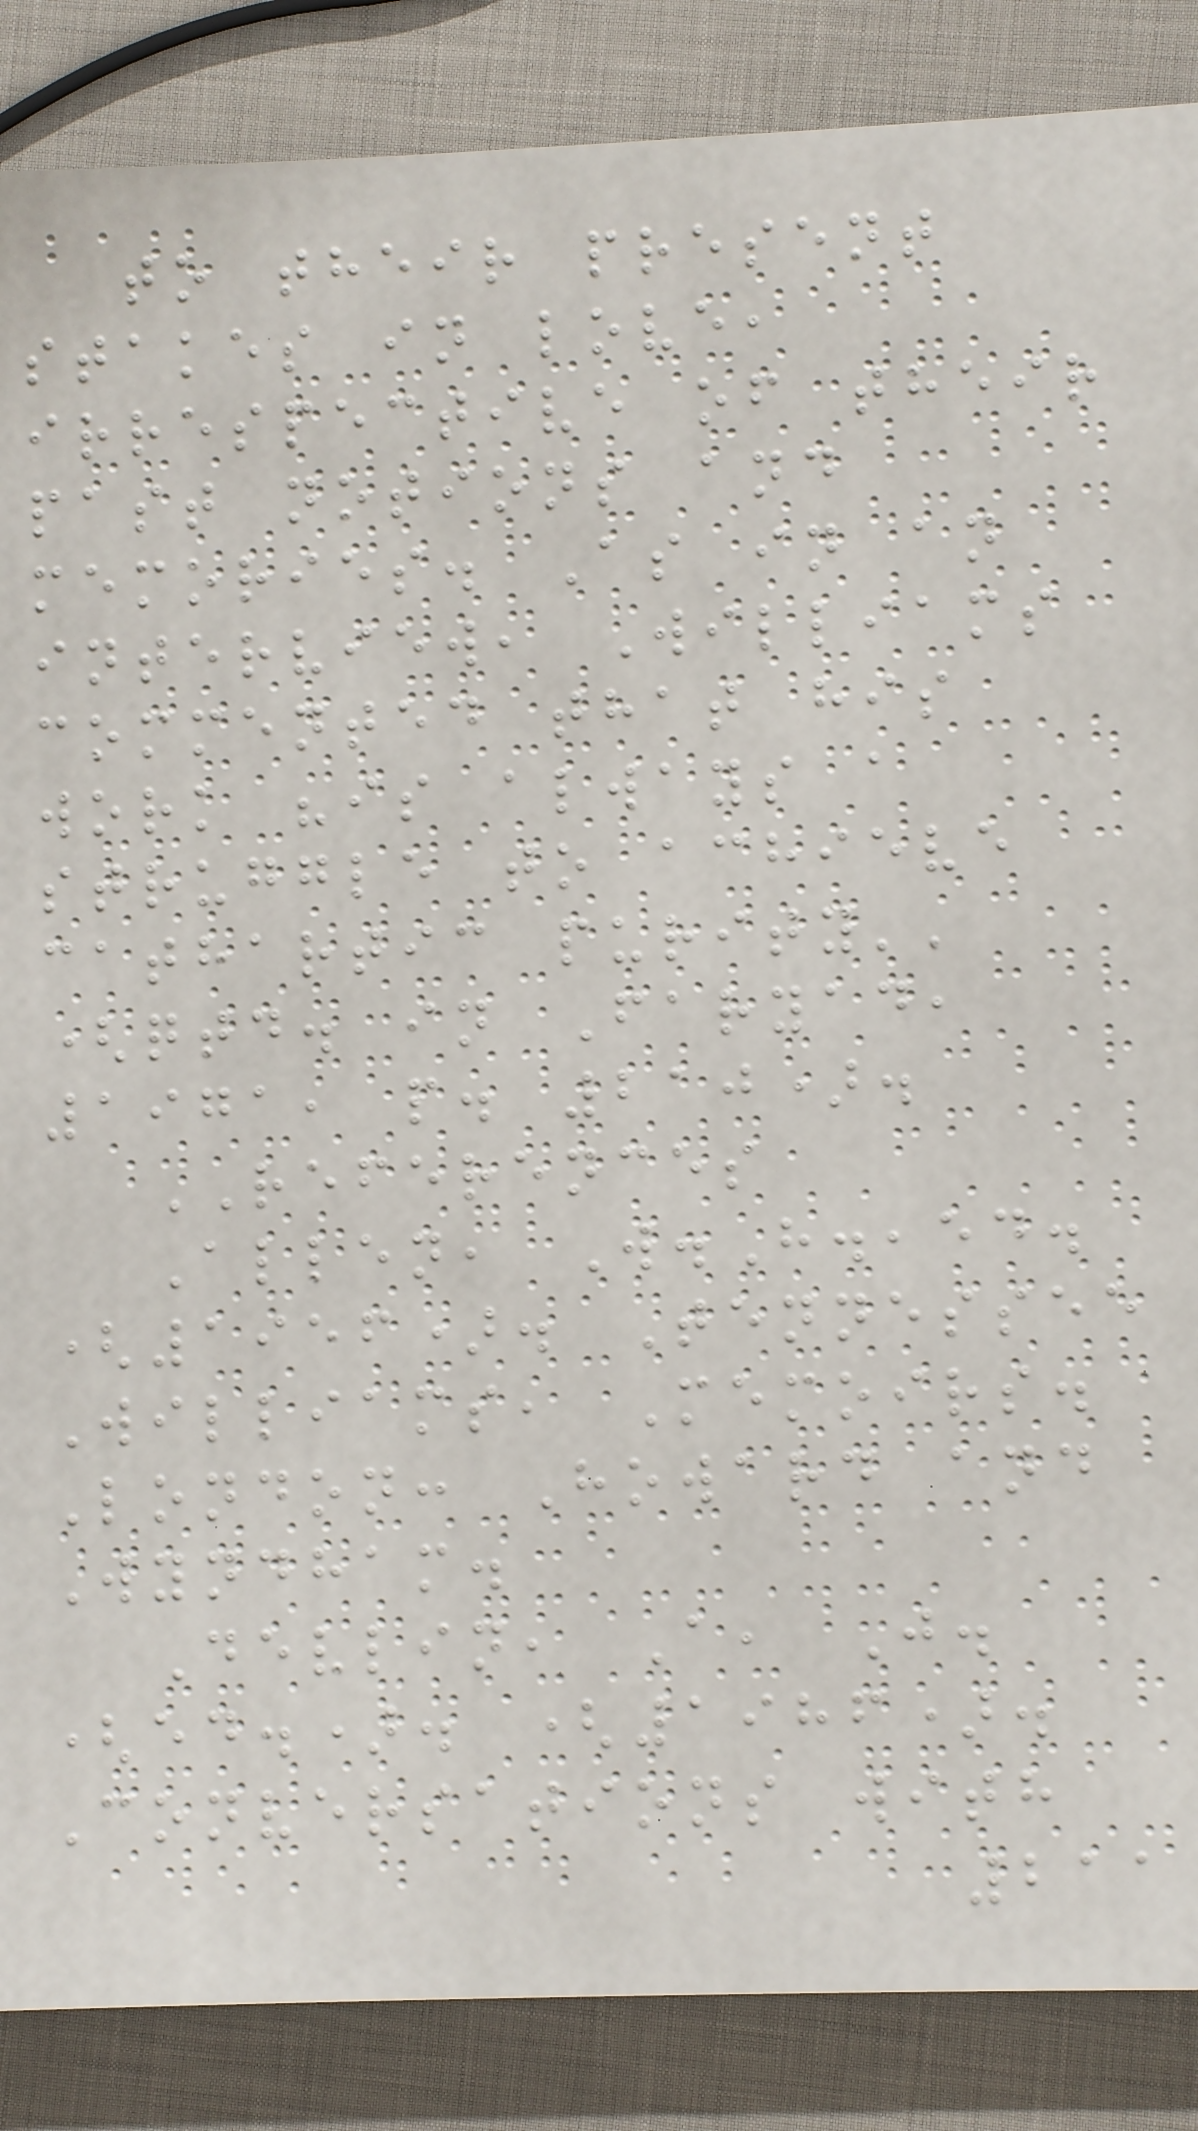to their present
stakes in love,
irrespective of their
past notions and
memories. As in an
interview, Williams
commented that his
work "is always a
struggle to achieve
cathartic purity''
(qtd. in Faryad,
1971, p. 210).
REFERENCES
Allen, W.H.,ed.
(1956). Tennessee
Williams, Memoirs.
London: Howard and
Wyndham.
Devlin, A, J.
(ed.). (1986).
Conversations with
211
